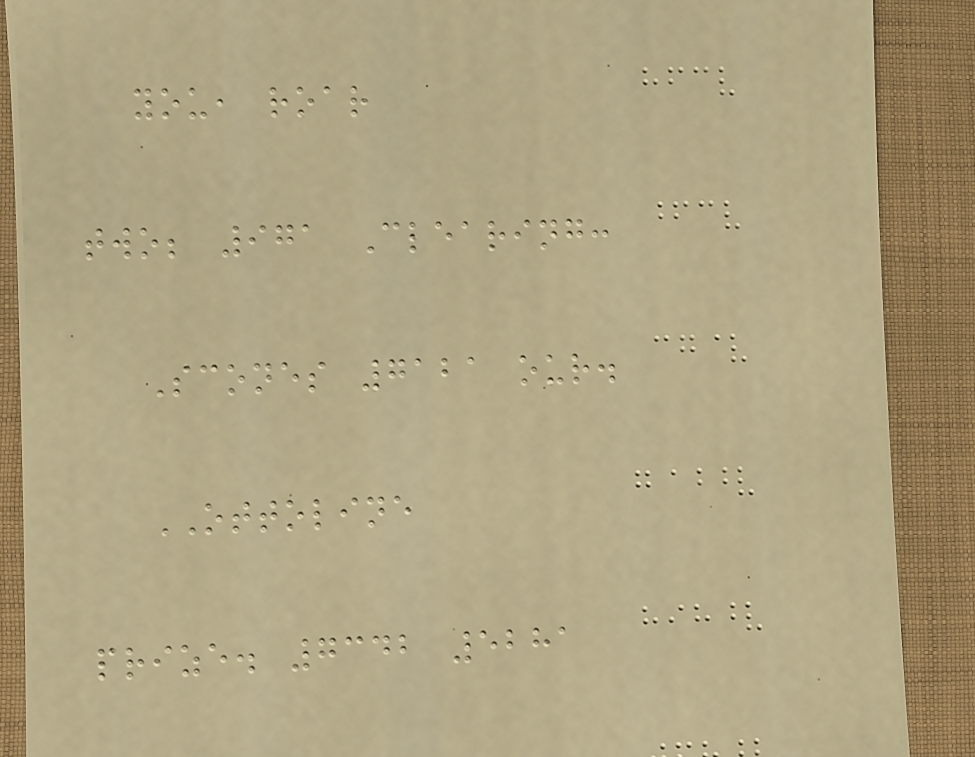you, roar
two; 971 Clearing:
Scones 7121 our.
OTTOLINE
prize. 7342 5281
